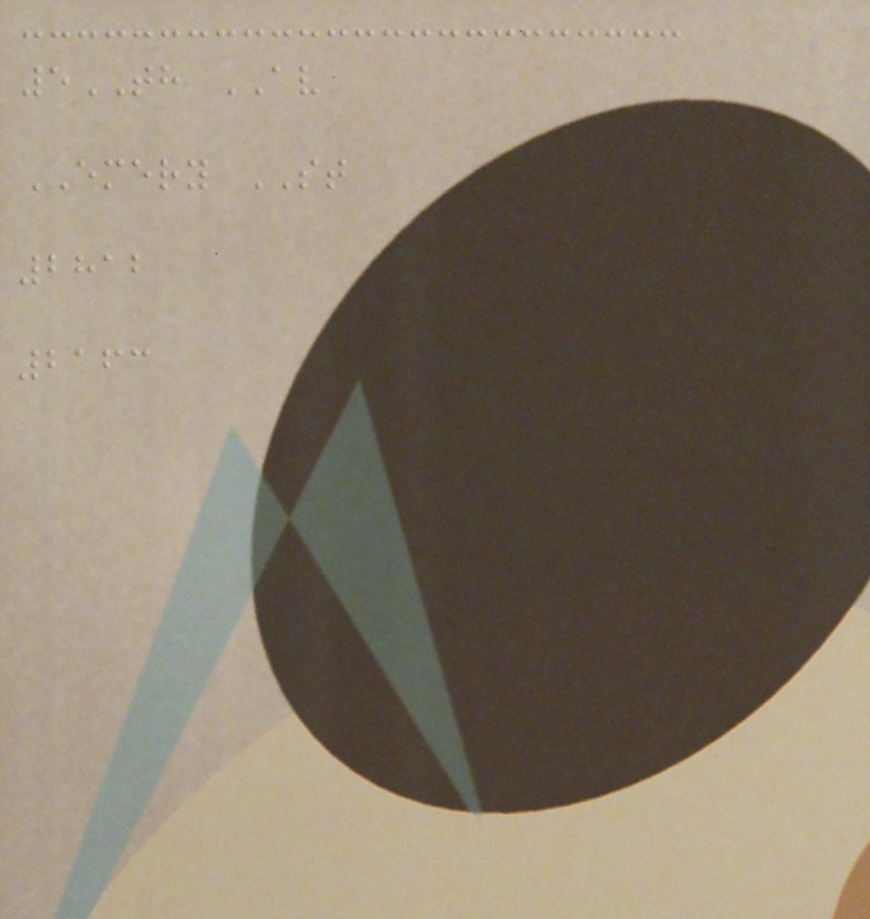5TH AV
EMERY ST
2812
2163
